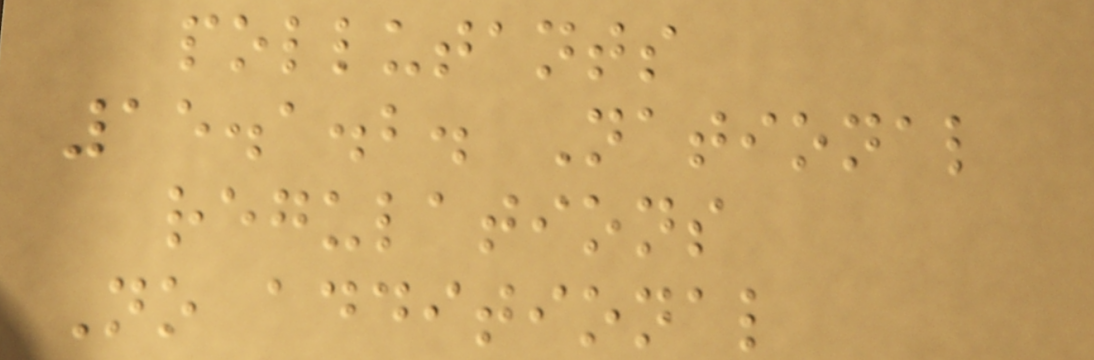pollutants
15.1.2. National
regulations
No additional
